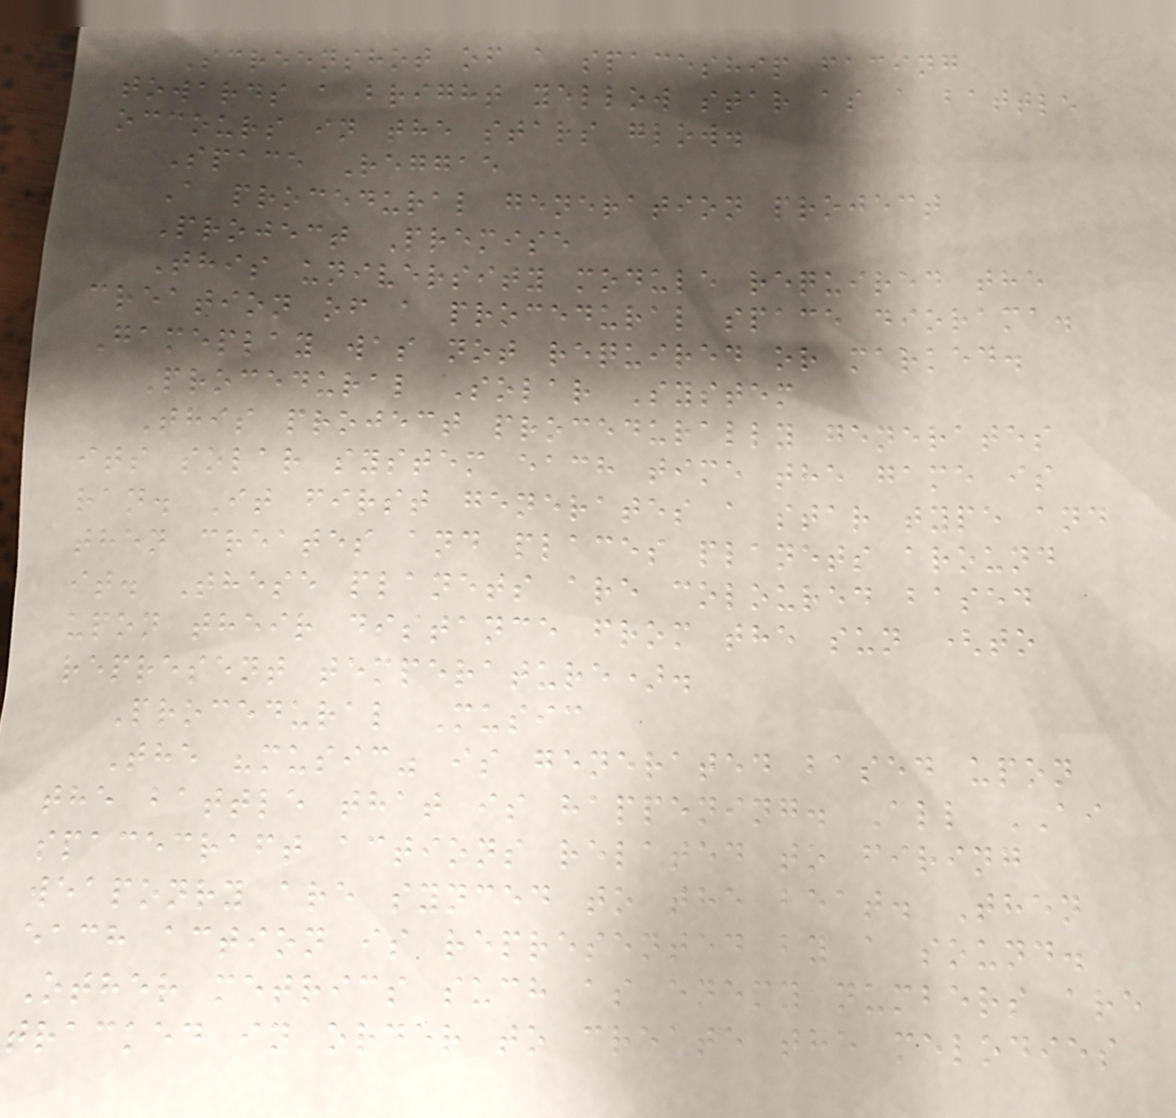Screenshot of a spaceship facing
towards a bright yellow star as a battle
occours in the stars glow.
Space Reggae
A procedural generation project
Project Premise
This university module required the
creation of a procedural space diorama.
Gameplay was not required or marked.
Procedural Solar System
This project procedurally generates
its solar system each time the game is
ran. It first generates a star type and
then creates and places planets around
it. These planets are coloured based
upon their distance from the sun (to
represent temperature).
Procedural Music
The "music" is generated based upon
the battle that is happening. All AI
spacecraft actions related to firing
weaponry are synced to the beat. Then
each action is represented by a sound.
Other metrics such as enemy numbers are
tracked in order to create the melodies
